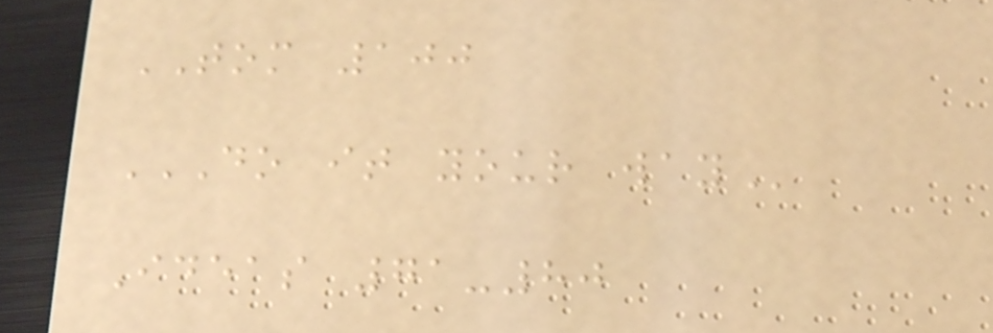TOM 100
DO IT YOUR WAY
Ideas 71-80
